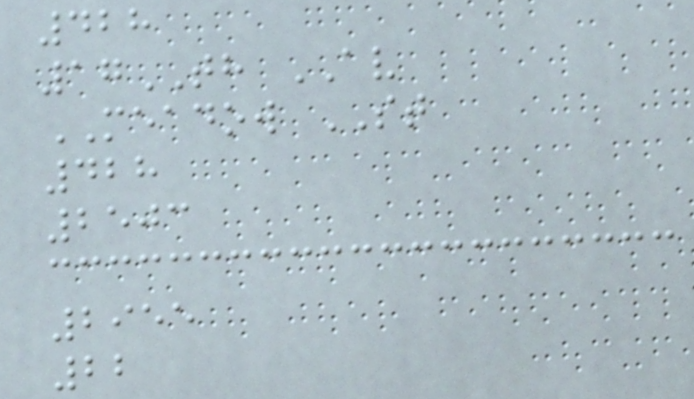428
17TH AV
MEADOW ST
428
2503
2955
22
